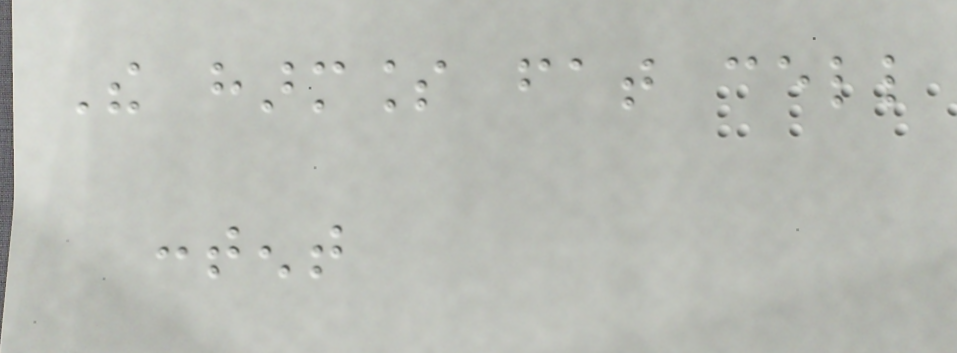The harmless fat cell
content
